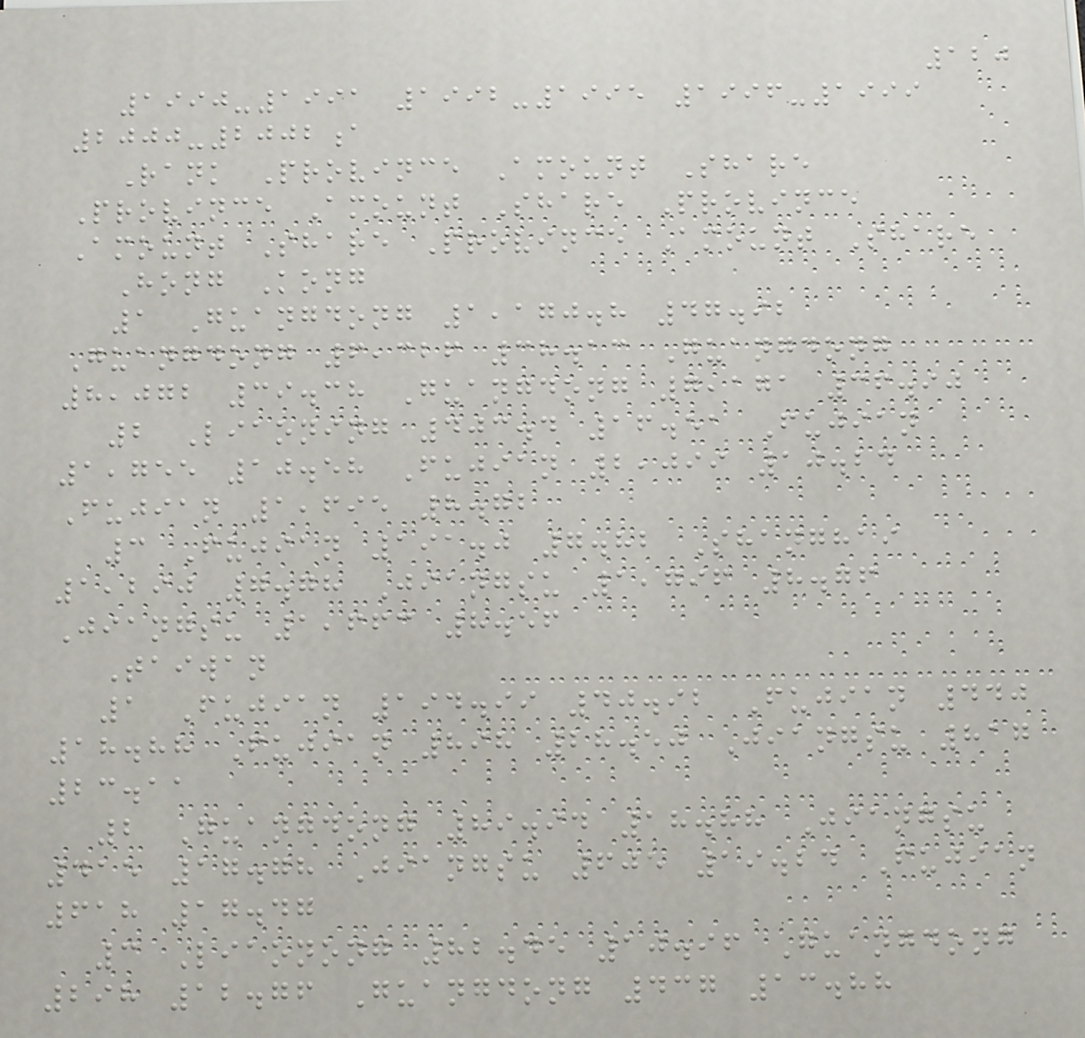120
1990-1991 1992-1995 1996-1999
2000-2002a
Rank Province Amount Share
Province Amount Share Province
Amount Share Province Amount Share
Hong Kong
1 Guangdong 1,170.8 47.92
Guangdong 6,326 38.13 Guangdong
8,072 39.38 Guangdong 7,171 36.90
2 Liaoning 403.4 16.51 Fujian
1,755 10.58 Fujian 2,099 10.24
Fujian 1,695 8.72
3 Fujian 191.0 7.82 Shanghai
1,290 7.78 Jiangsu 1,796 8.76
Jiangsu 1,663 8.56
Taiwan
1 Fujian 194.99 40.92 Fujian 440
18.88 Fujian 898 28.50 Jiangsu 817
23.11
2 Guangdong 89.94 18.88 Jiangsu
415 17.78 Jiangsu 605 19.24 Fujian
618 17.47
3 Liaonong 82.45 10.96 Guangdong
298 12.76 Guangdong 437 13.88
